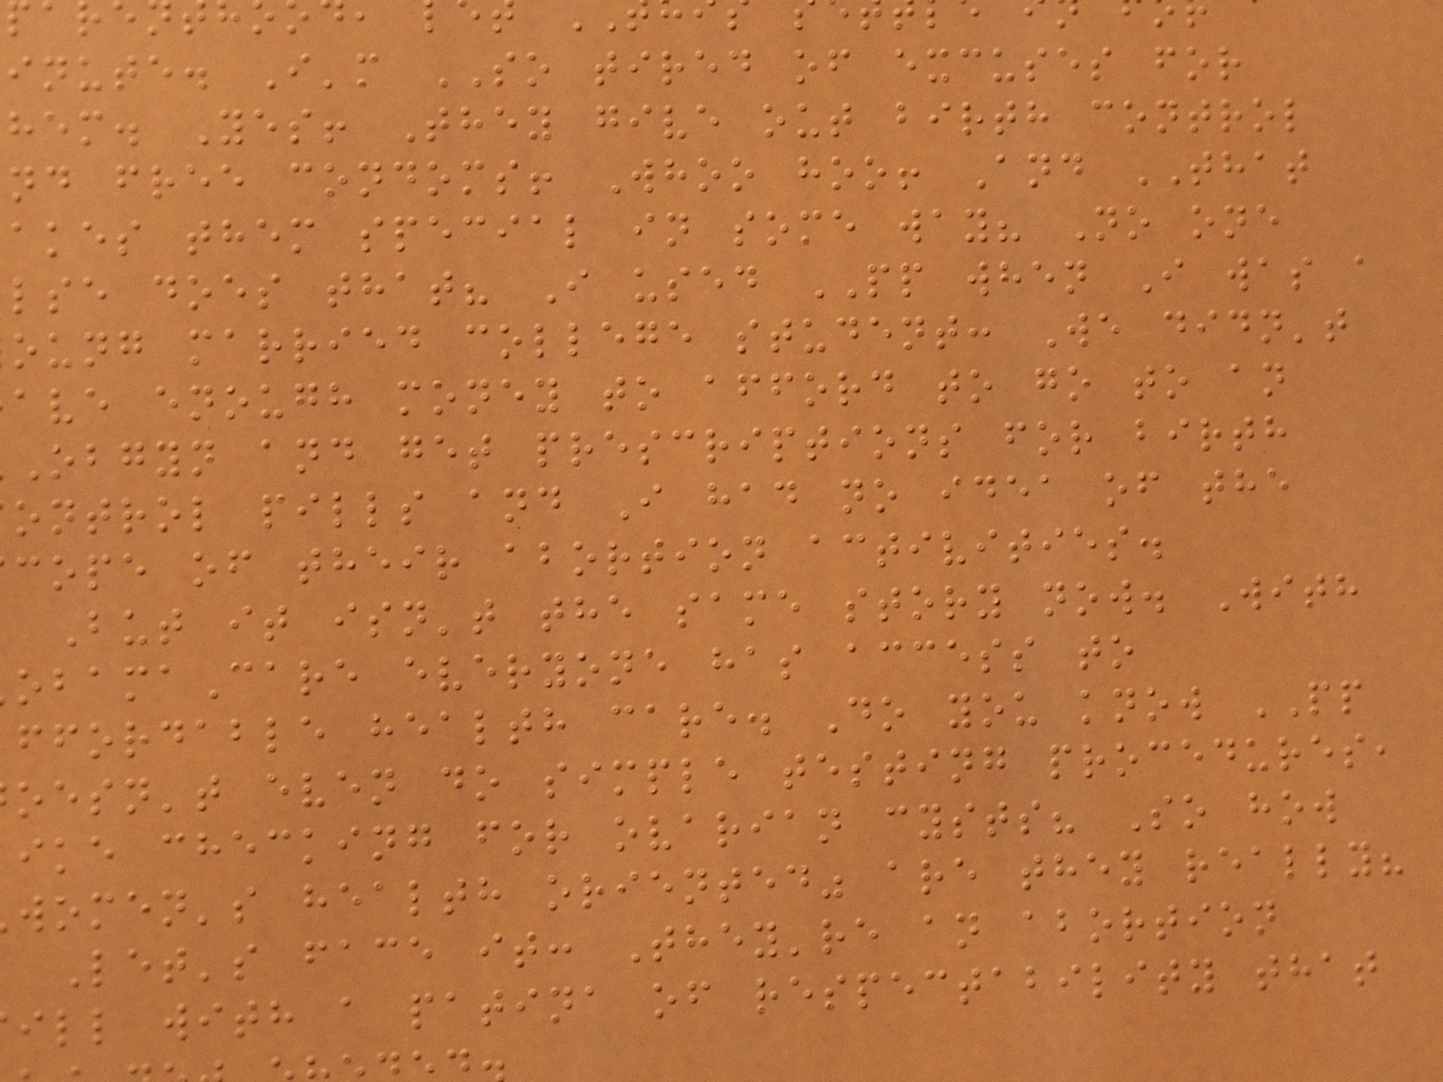inute. I'm SO tired of excuses for
hem. Yes! They give out birth control
nd free condoms! Whoo hoo! And THAT
akes them special in some way? No one
lse does that? I used PP when I was a
oung married college student: We didn't
ave enough money to afford to go to an
obgyn and get prescriptions for birth
ontrol pills and I had no idea of the
cope of their abortion activities.
But it isn't the same story now. With
bamaCare everyone has access to
ffordable health care. Do you know PP
oesn't even do simple testing procedures,
ike checking for ovarian cysts? So how
women's health oriented" are they really?
Let's face it: They're an abortion
ill with a patina of respectability that
